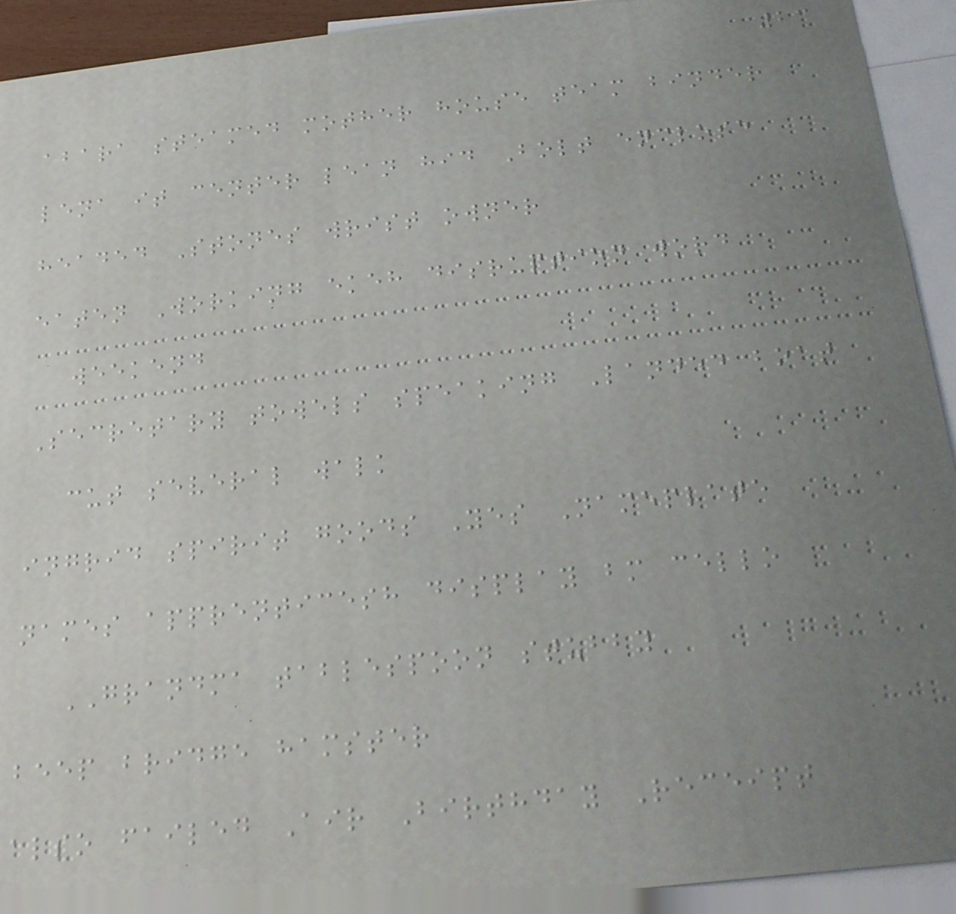23
abara steamed mother house team binder
lena it center lean hid Bolt enclose
headed Stones wrist owner
eaten Working ekeh disruption word
weekend
Secretary towels speaking Landed boat
cut several walk
ingrid spirit goods Yes Nameplate
names apprenticesh display bm cello
GRANDMA tablespoon stubby
beep bridge hamster
also failed Air Birthday Receipt
